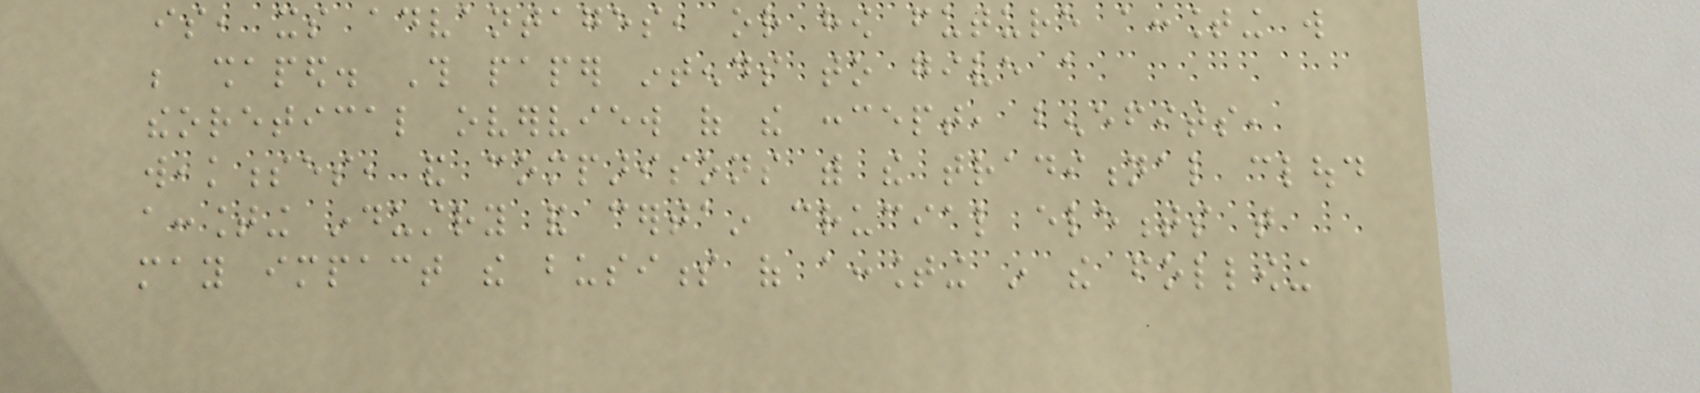is, its advantages, or how future accounting will
be shaped. This paper intends to give a
theoretical overview of the concept, benefits,
weaknesses, and comparisons with the traditional cloud
accounting industry and certain crucial elements that
may impact the business of accounting in the following
